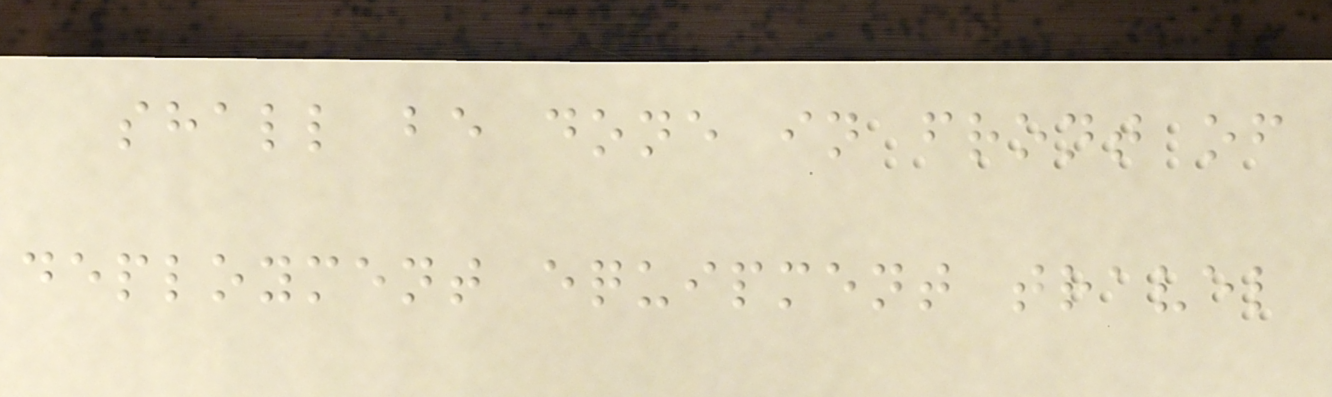shall be done in front of
deployment equipment travel
